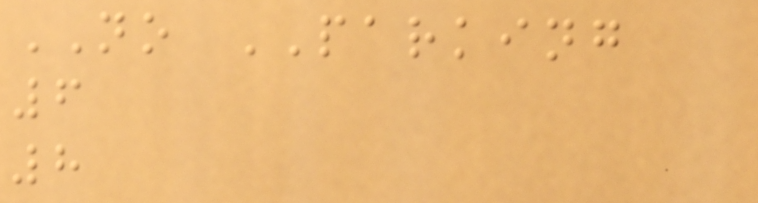NO PARKING
6
8
